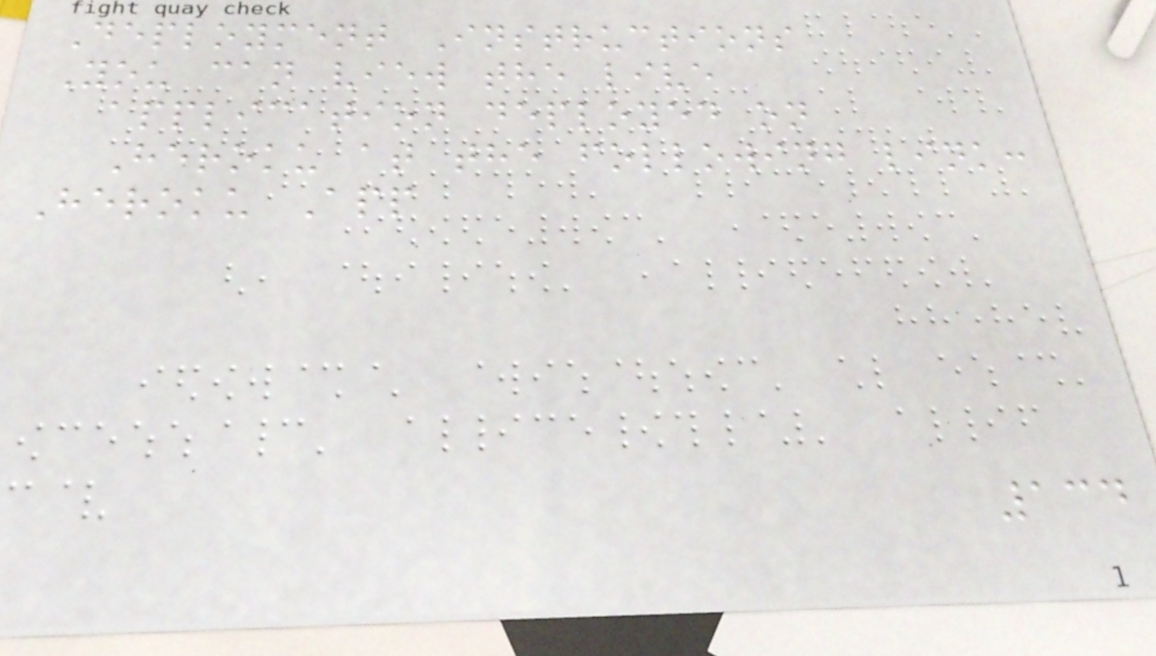Deployment Instructions
You can view the live
application deployed on
Heroku at the following link:
Heroku App
134
